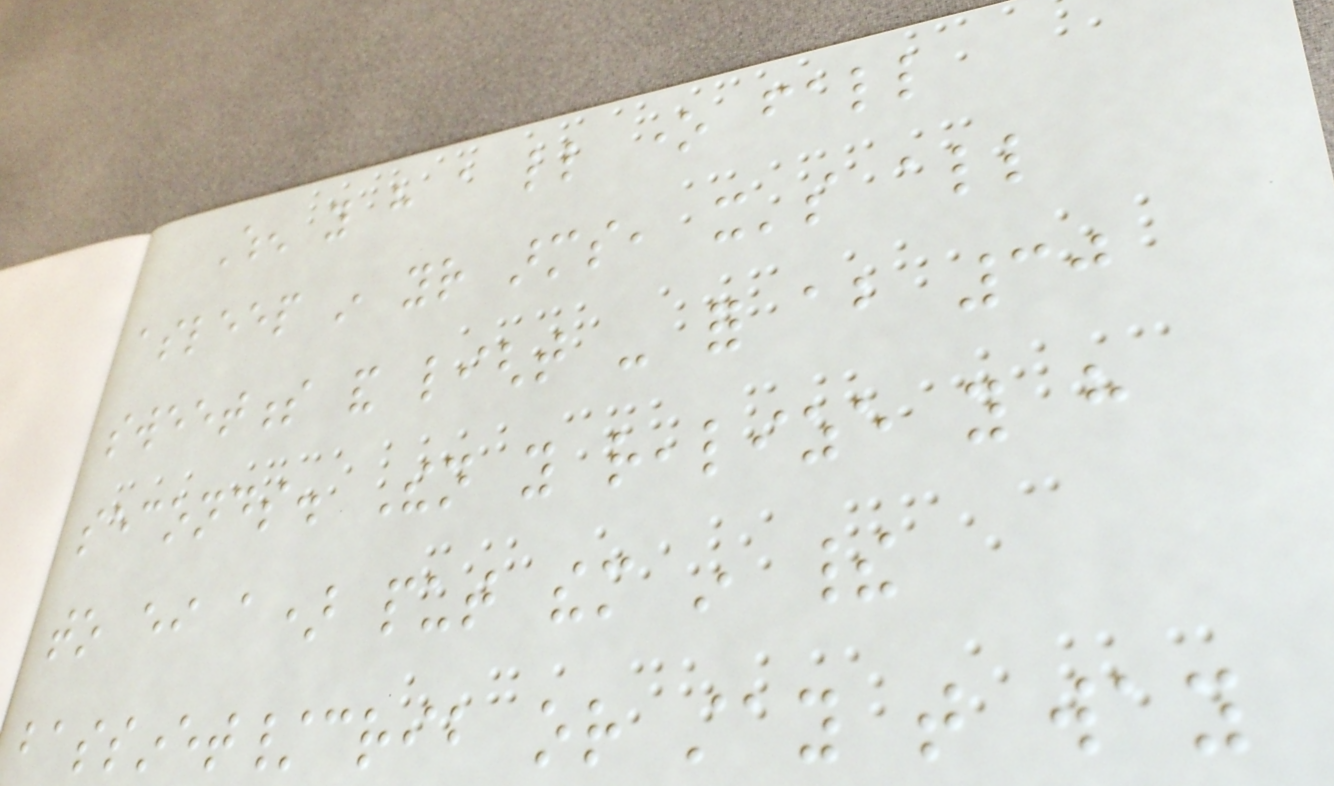When you have a little one fall
asleep in your arms, it's all
sweetness and light - for about 30
seconds. Then you realize you have
to either a) put them in their
bassinet/crib or stay that way
